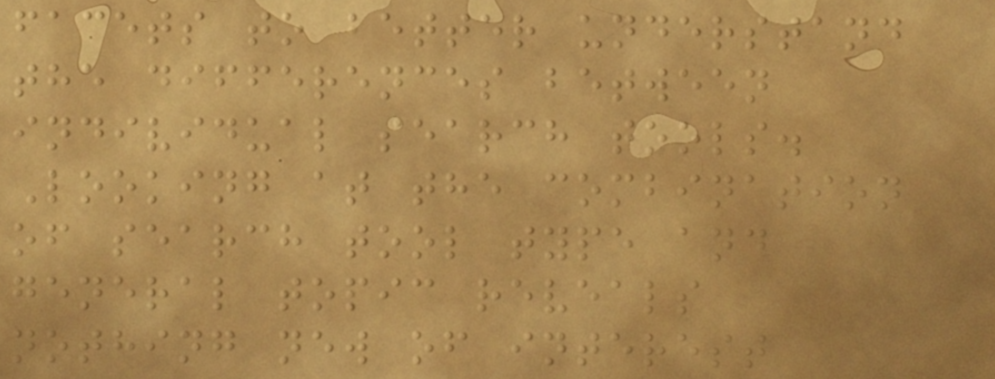facets to better understand
the differences between
individual search tools.
Looking at the combination
of search tool type and
general topic reveals
nothing new of interest
